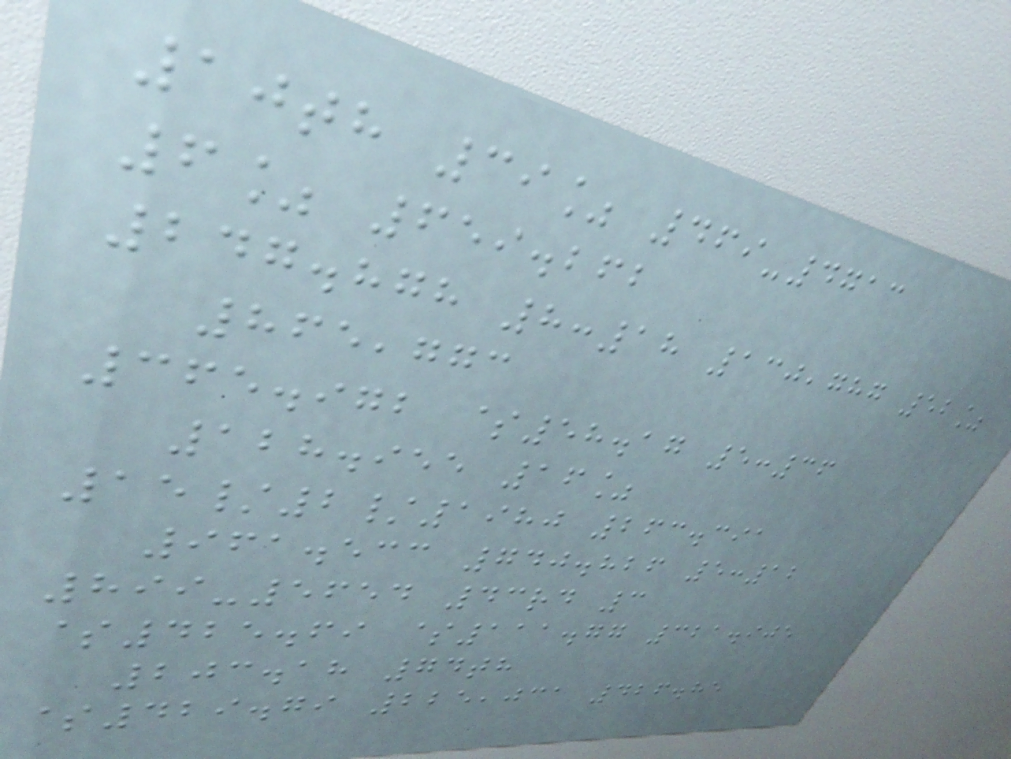10th 39% 469-4713
6% 659.262
247.878 8:18 130,787 52%
865,773
365.972 $58.17 5:36
128.955 16%
15/2/1980 263.391
961.533 740.826 5:12
899-5654 43rd 3
$425.69 $111.77 321.905
203.18 74th
$429.79 225,031 426.85
